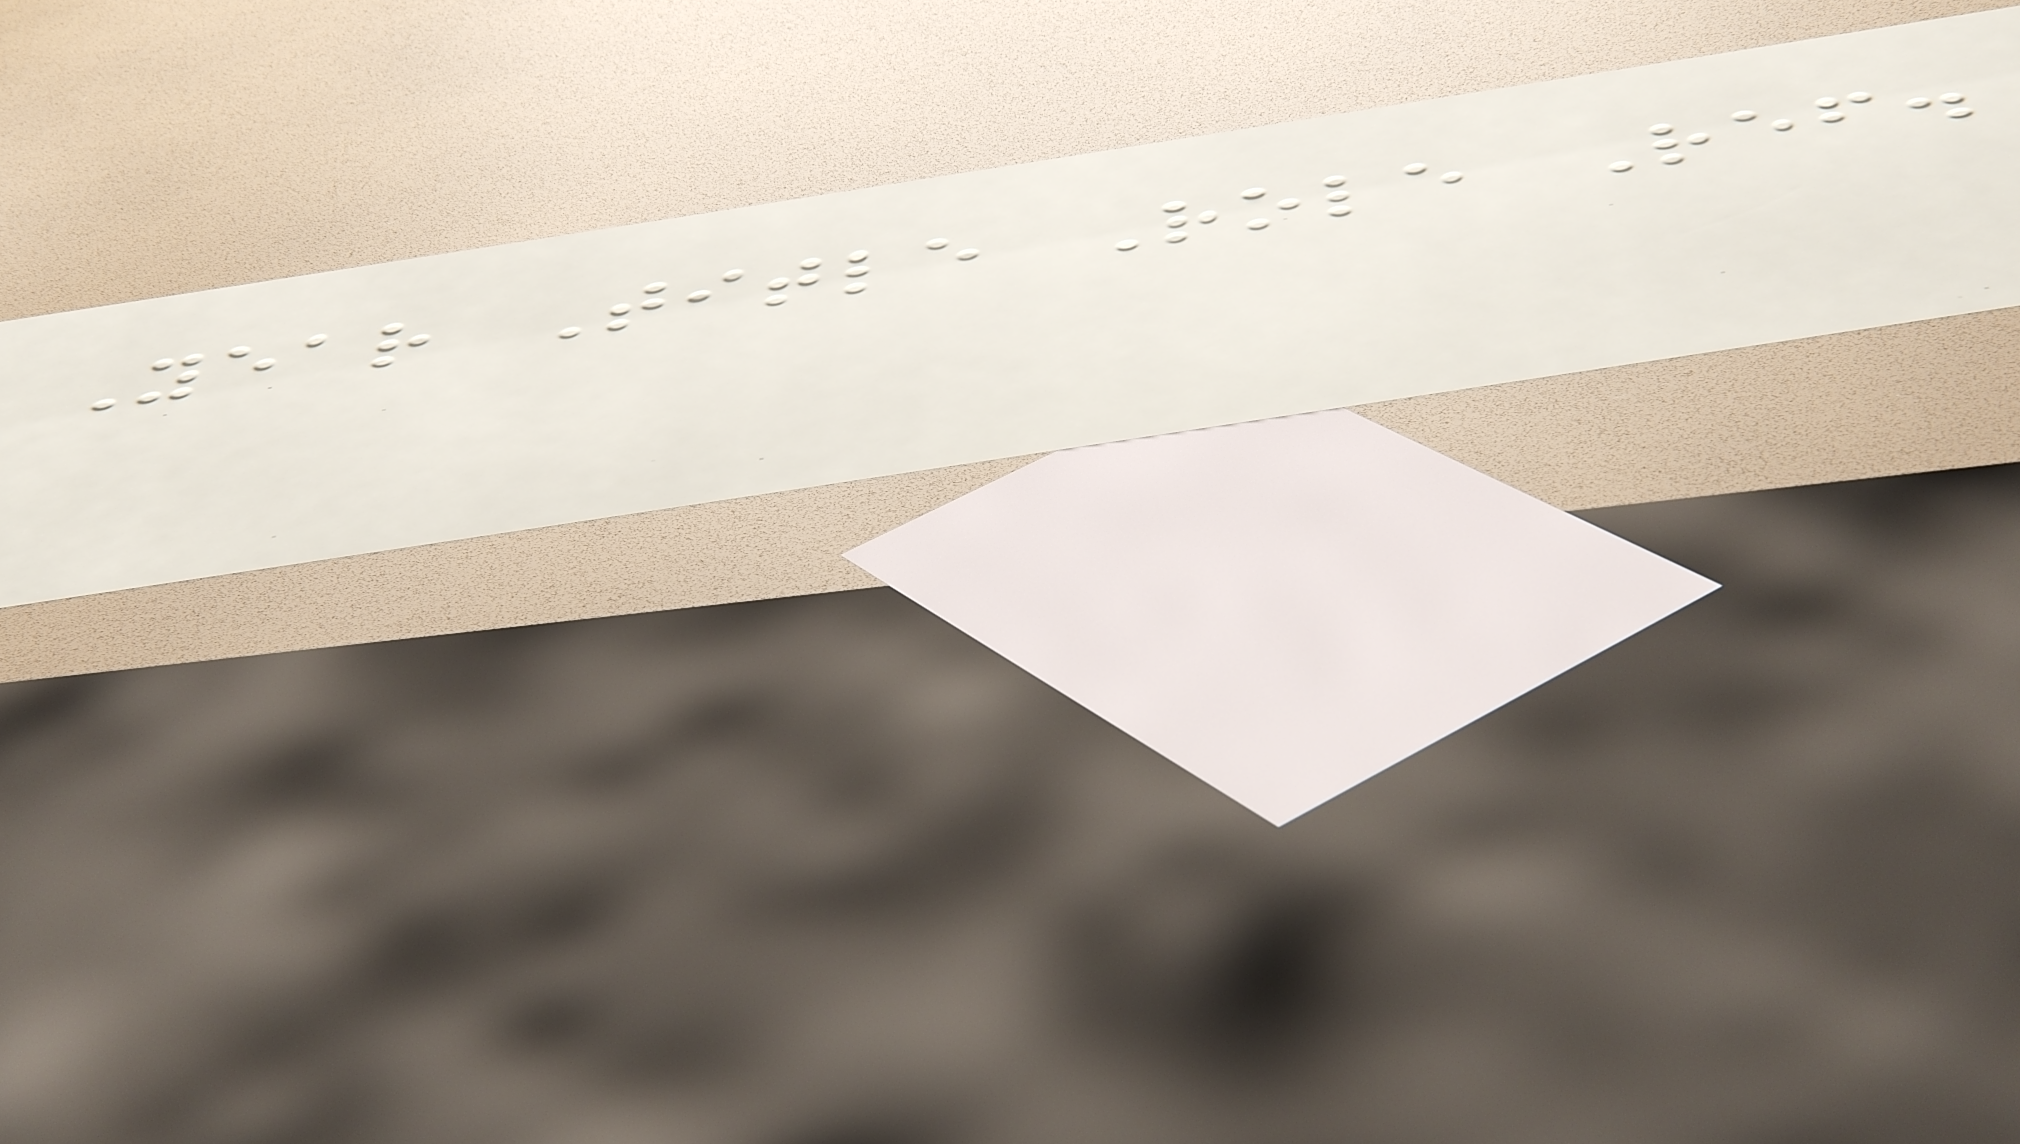Year Title Role Ref.
